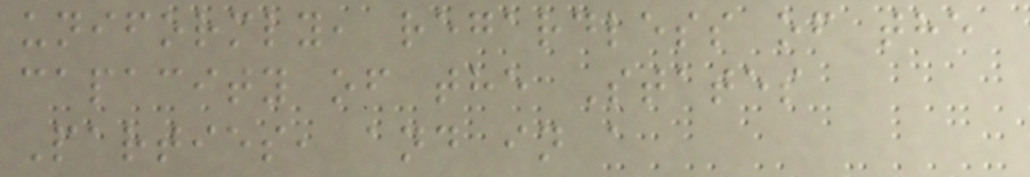uniformly, regardless of the
capacity of the States
Parties, and in a
